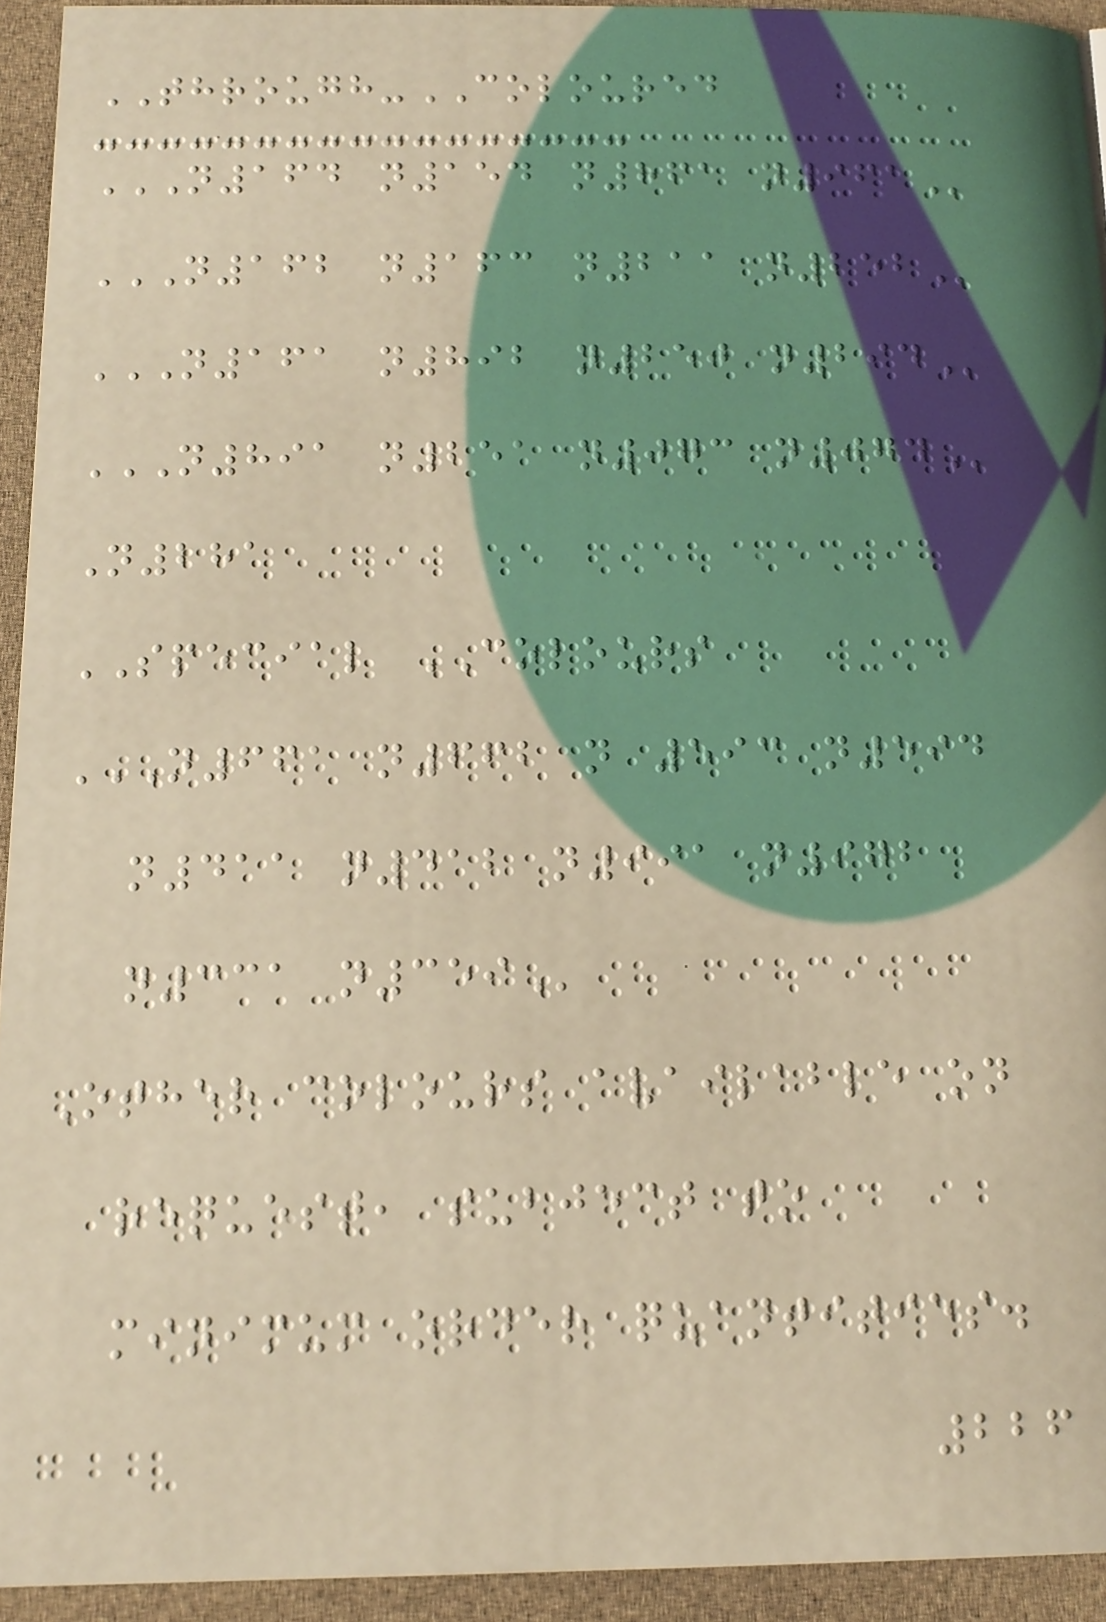THROUGH-COLOURED
N164 N154 N861 N961
N162 N163 N211 N252
N161 N892 N250 N294
N891 N251 N073 N074
N281
SPECIAL COLOURS
N661 N662 N 593 N594
N411 N412 N991 N972
N331 N359
Other colours available on
request, subject to
minimum order quantities.
226
